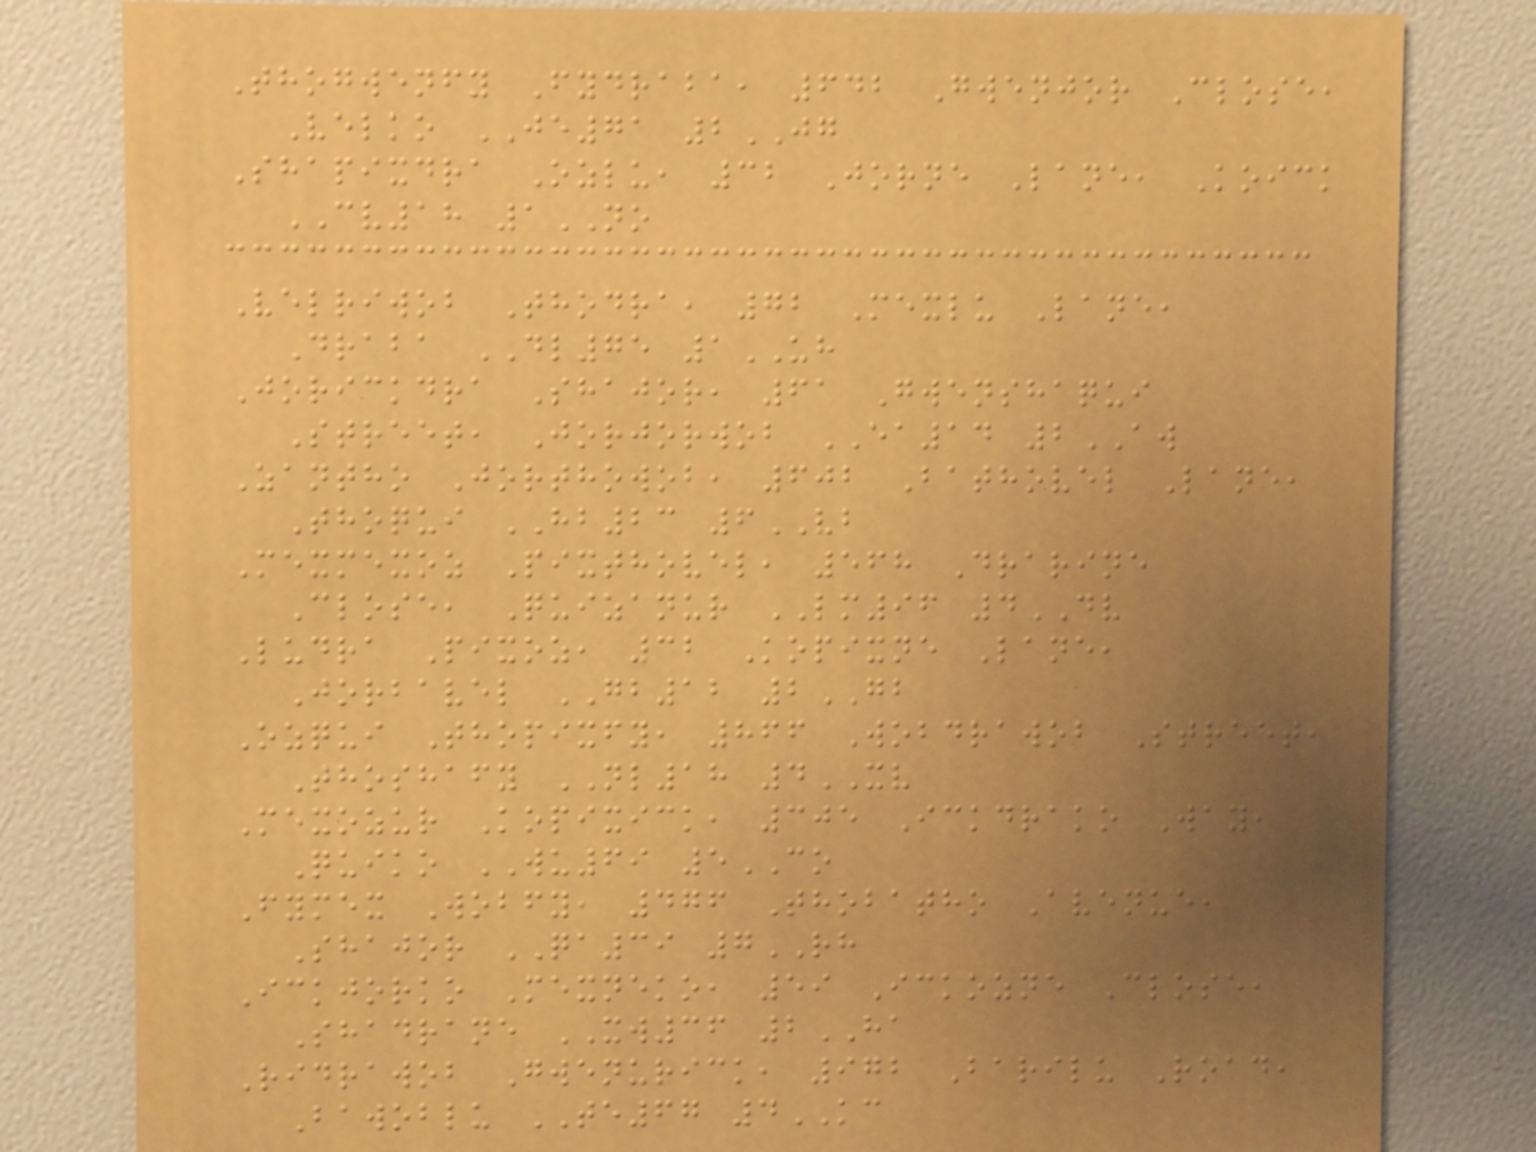Thogwenfy Fydraba, 642 Gwenjor Close,
Velko JE71 2JG
Shapixdra Ozlu, 32 Jorne Lane, Koick
CV18 1NO
Velriwob Thodra, 72 Mexlu Lane,
Draba DL75 1UH
Jorickdra Shajor, 61 Gwenshaqui
Street, Jorjorwob EA14 2AW
Zantho Jorthowob, 602 Bathovel Lane,
Thoqui HB23 6VB
Mexmexoz Pixthovel, 568 Drarine
Close, Quizanur LM96 4DV
Ludra Pixoz, 32 Kopixne Lane,
Jorbavel GB12 2GB
Ozqui Thopixfy, 866 Wobdrawob Street,
Thoshafy NL18 4XV
Mexozur Kopixick, 305 Ickdrako Way,
Quiko WU69 5CO
Fymex Wobfy, 476 Thobatho Avenue,
Shajor QA39 7RH
Ickjorko Mexneko, 59 Ickozne Close,
Shadrane XW36 2HA
Ridrawob Gwenurick, 972 Barilu Road,
Bawoblu TE67 4KC
